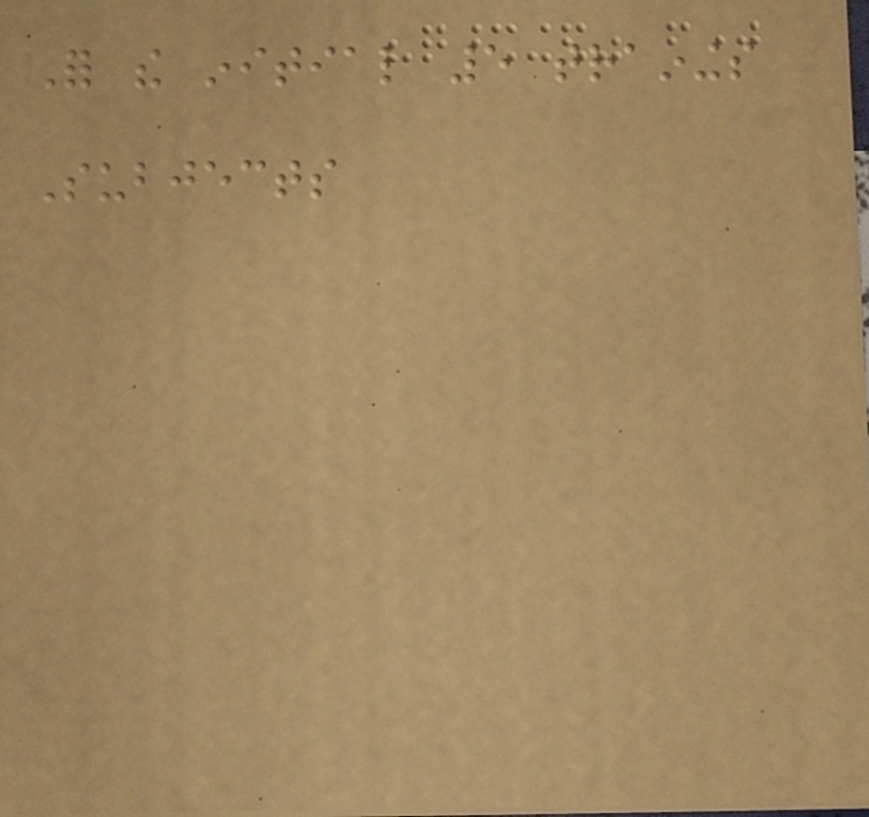For the initial 5 trainings
Subjects
